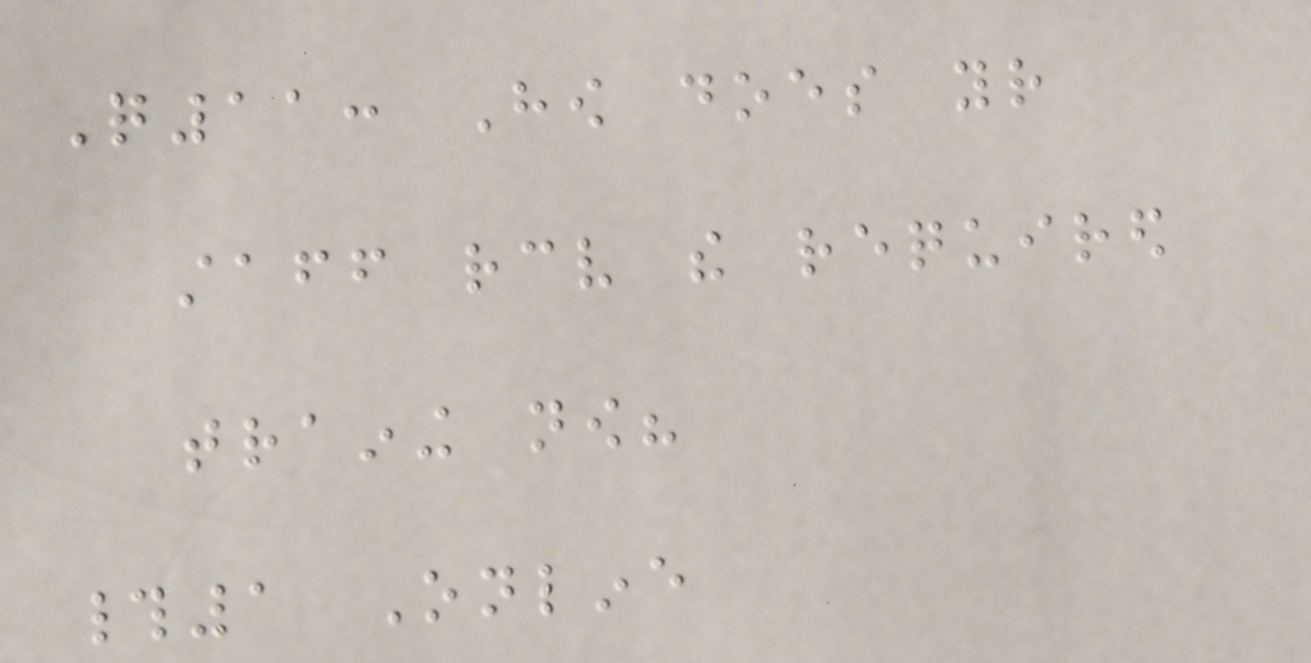Q11: How does your
staff receive the required
training now?
#1 Online
